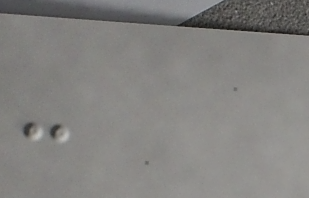-
